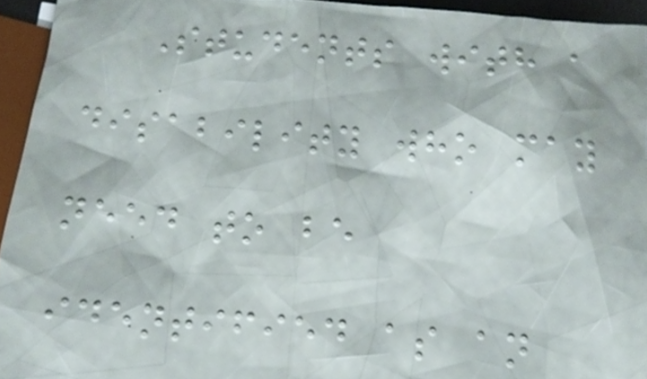Students with a
disability who may
need to be
identified as an
